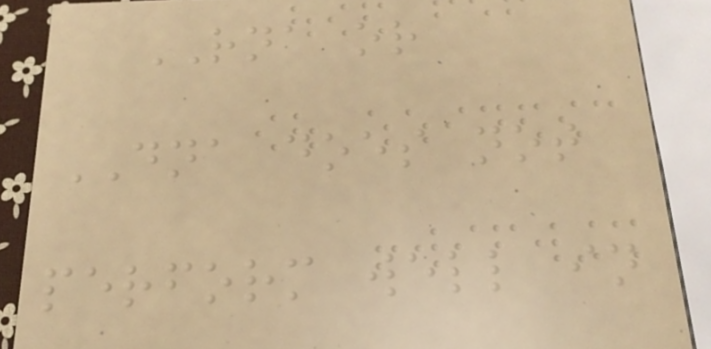RNA or
DNA does not
perform well in
